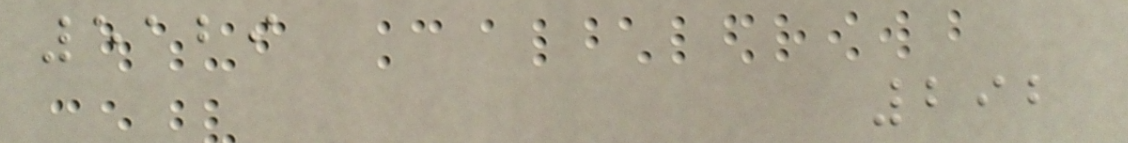5129
292
